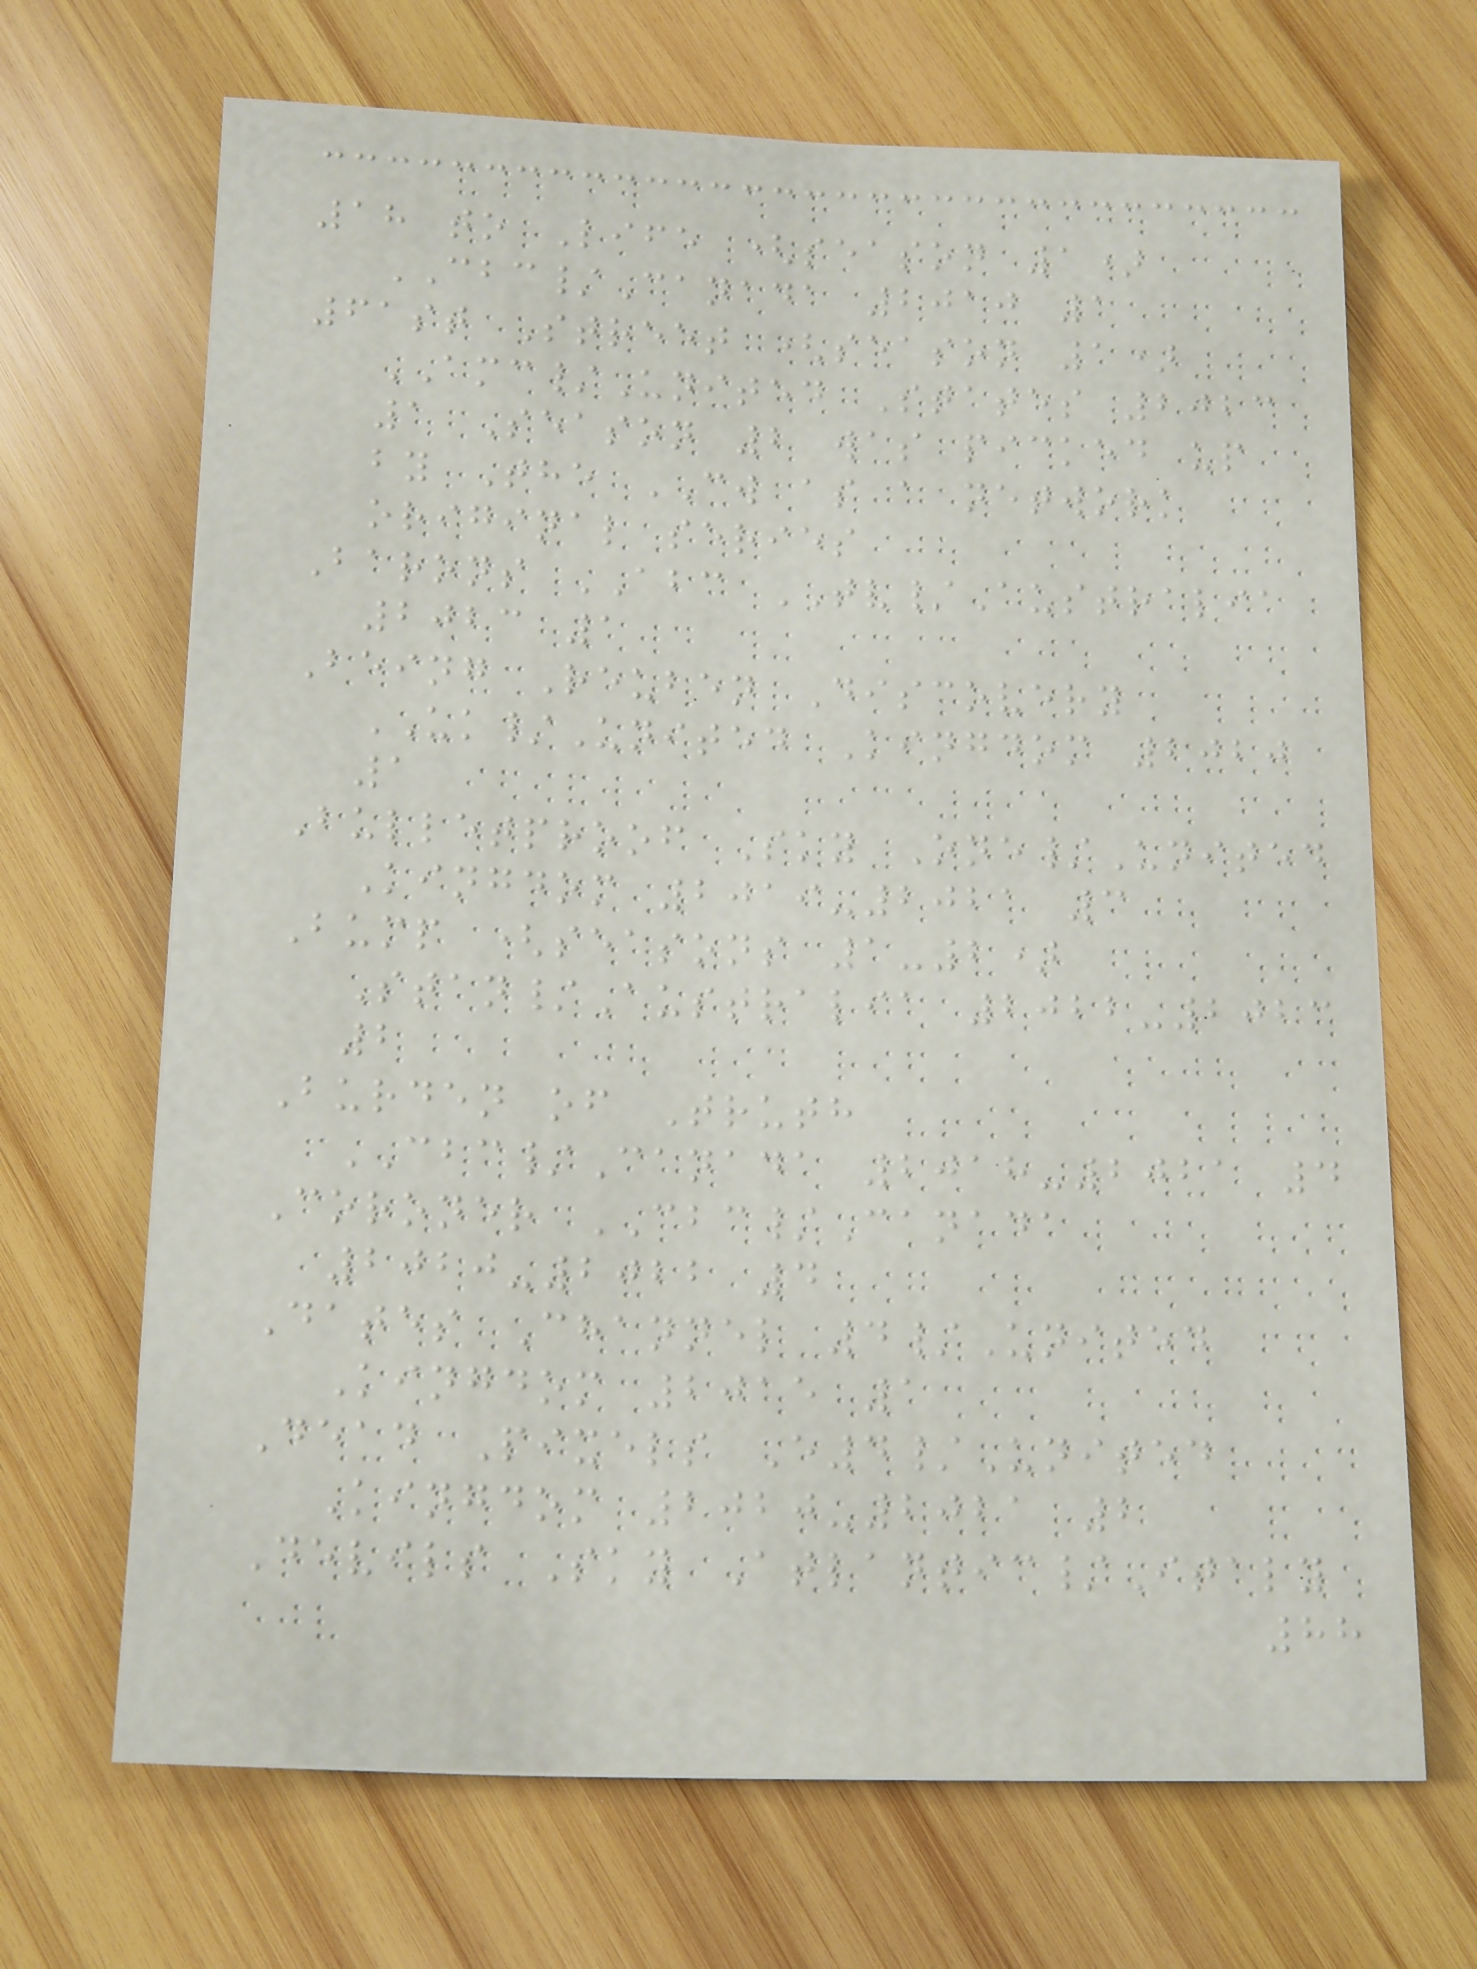18 to Life (season 1)
CBC/Canada 2010 1
61st Street (season 1)
AMC/United States 2023
1 Season 2 was picked up
by The CW as a network
original series
Barons ABC TV/Australia
2023 1
Being Reuben Discovery
UK/United Kingdom 2020
1
Bulletproof Sky One/United
Kingdom 2019-2021 3
Bump (seasons 1-2)
Stan/Australia 2022-2023
2
Burden of Truth
CBC/Canada 2018-2021 4
Coroner CBC/Canada
2020-2022 4
Dates Channel 4/United
Kingdom 2015 1
Dead Pixels E4/United
Kingdom 2020-2021 2
Devils Sky Atlantic/Italy
88
